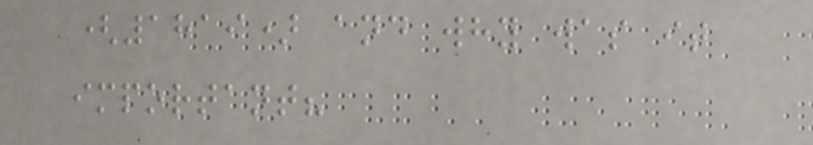(1819) and why was it
important?
